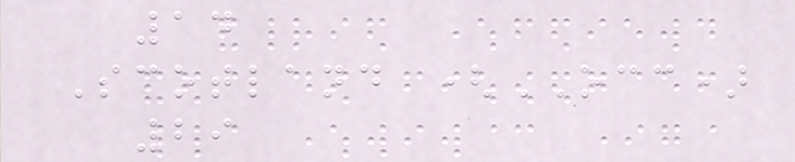14
Scotland (OCC)
29
